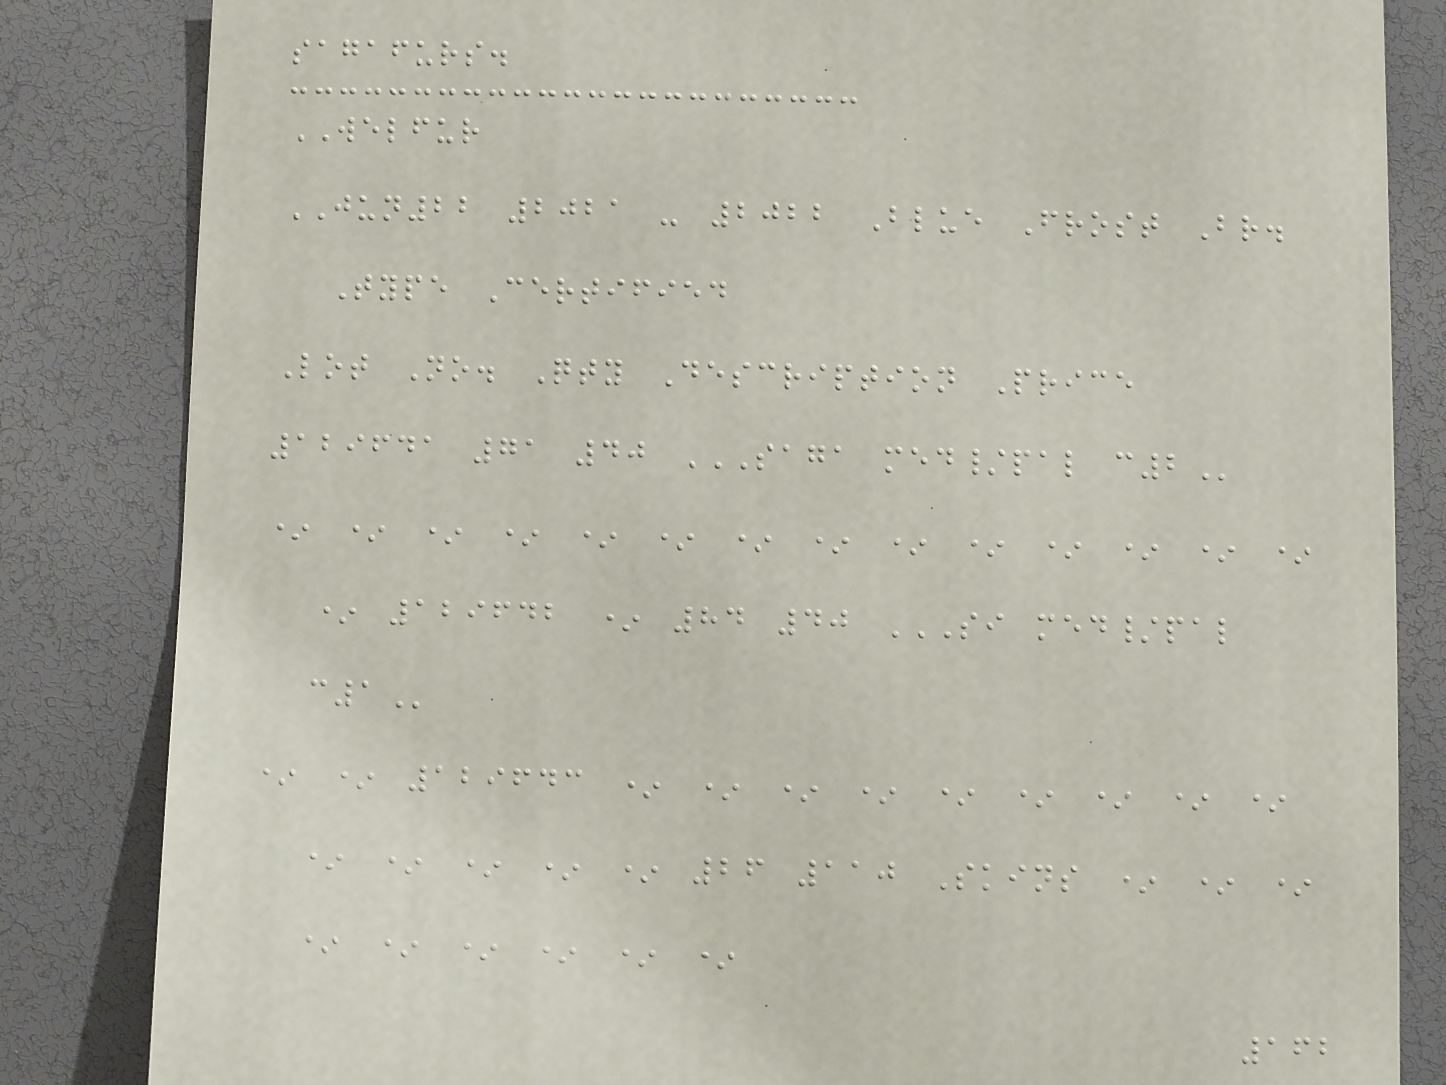sagafurs.
WELFUR
JUN22 2021 - 2022 Blue Frost Br.
Type Certified
Lot No. Qty Description Price
129641 71 40 SAGA MED/PAL C2
* * * * * * * * * * * * * *
* 129642 * 84 40 SI MED/PAL
C1
* * 129643 * * * * * * * * *
* * * * * 26 110 Skins * * *
* * * * * *
162
